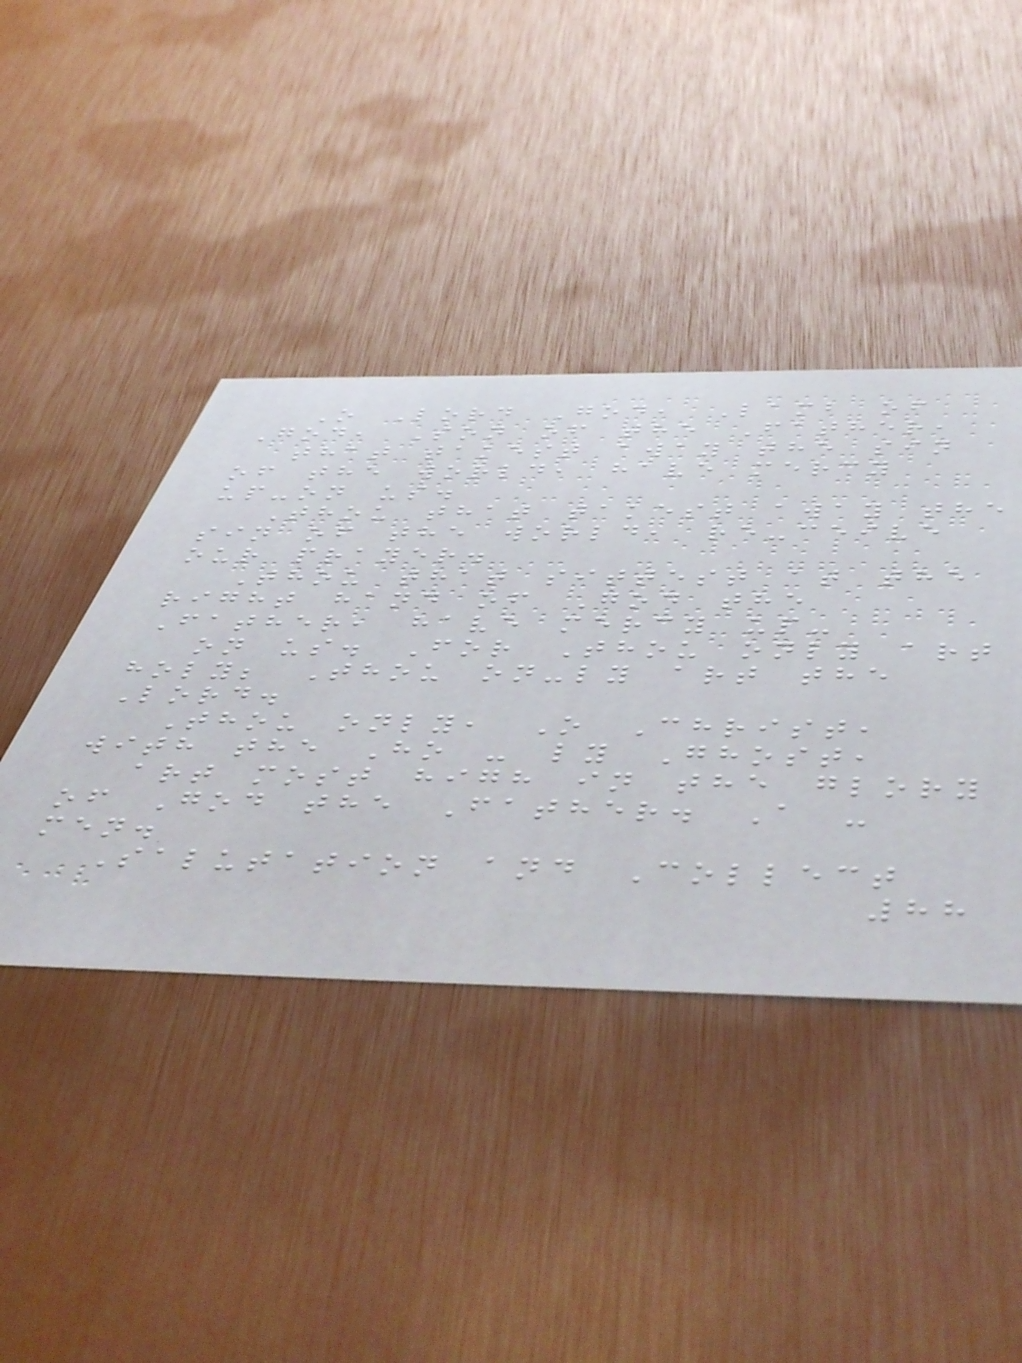O Lord God, Lamb of
God, Son of the Father,
that takest away the sin
of the world, have mercy
up-on us.
Thou that takest away the
sin of the world, re-ceive
our prayer.
Thou that sittest at the
right hand of God the
Father, have mercy up-
on us. For Thou only art
holy; Thou on-ly art the
Lord.
Thou only, O Christ,
with the Ho - ly Ghost,
art most high in the glory
of God the Father. A -
men.
Salutation and Collect
88
